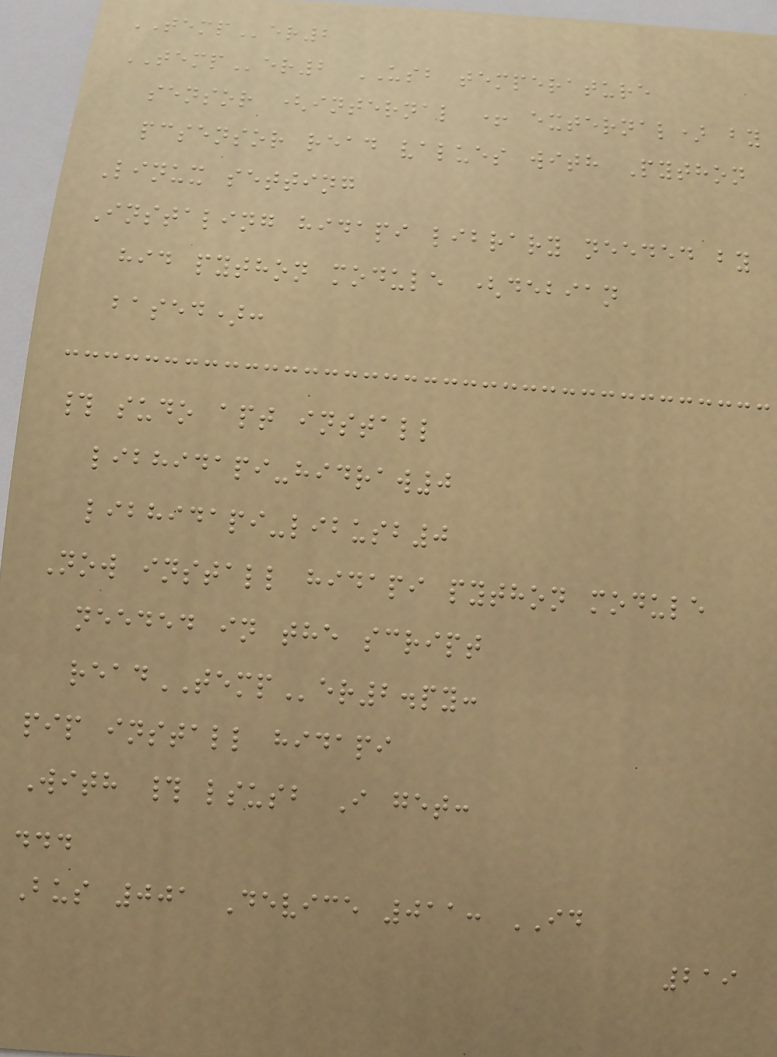TEMPer2
TEMPer2 USB temperature
sensor (internal + external) by
pcsensor read values with Python
Linux setting
Instaling hidapi library needed by
hid python module (debian
based):
# sudo apt install
libhidapi-hidraw0
libhidapi-libusb0
Now install hidapi python module
needed in the script
readTEMPer2.py:
pip install hidapi
With # lsusb I get:
...
Bus 001 Device 011: ID
219
